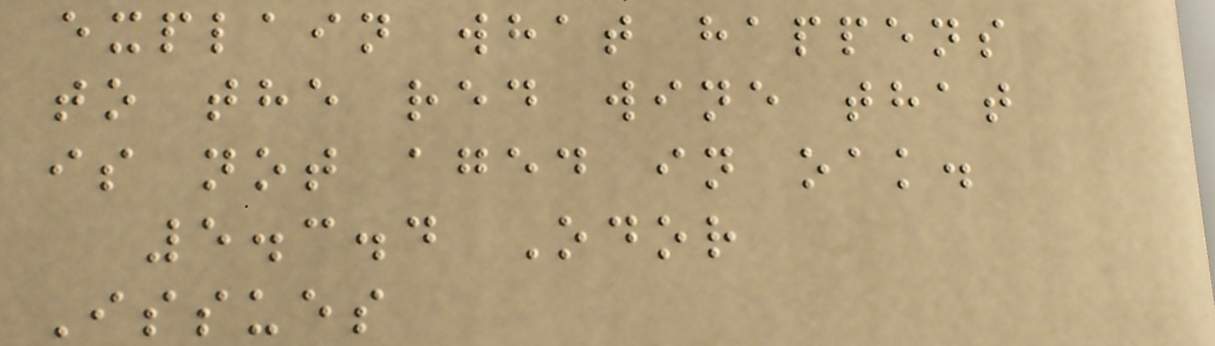explain what happens
to the red wine that
is not aged in oak.
5.3.4 Odor
Issues
